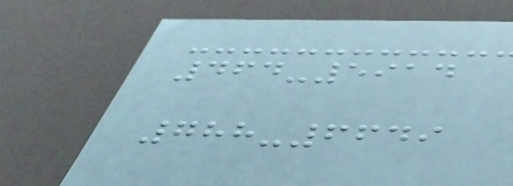464-5914
788-6649
